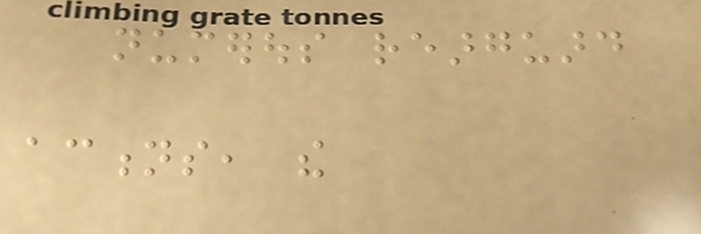numerous rearguard
actions, the
